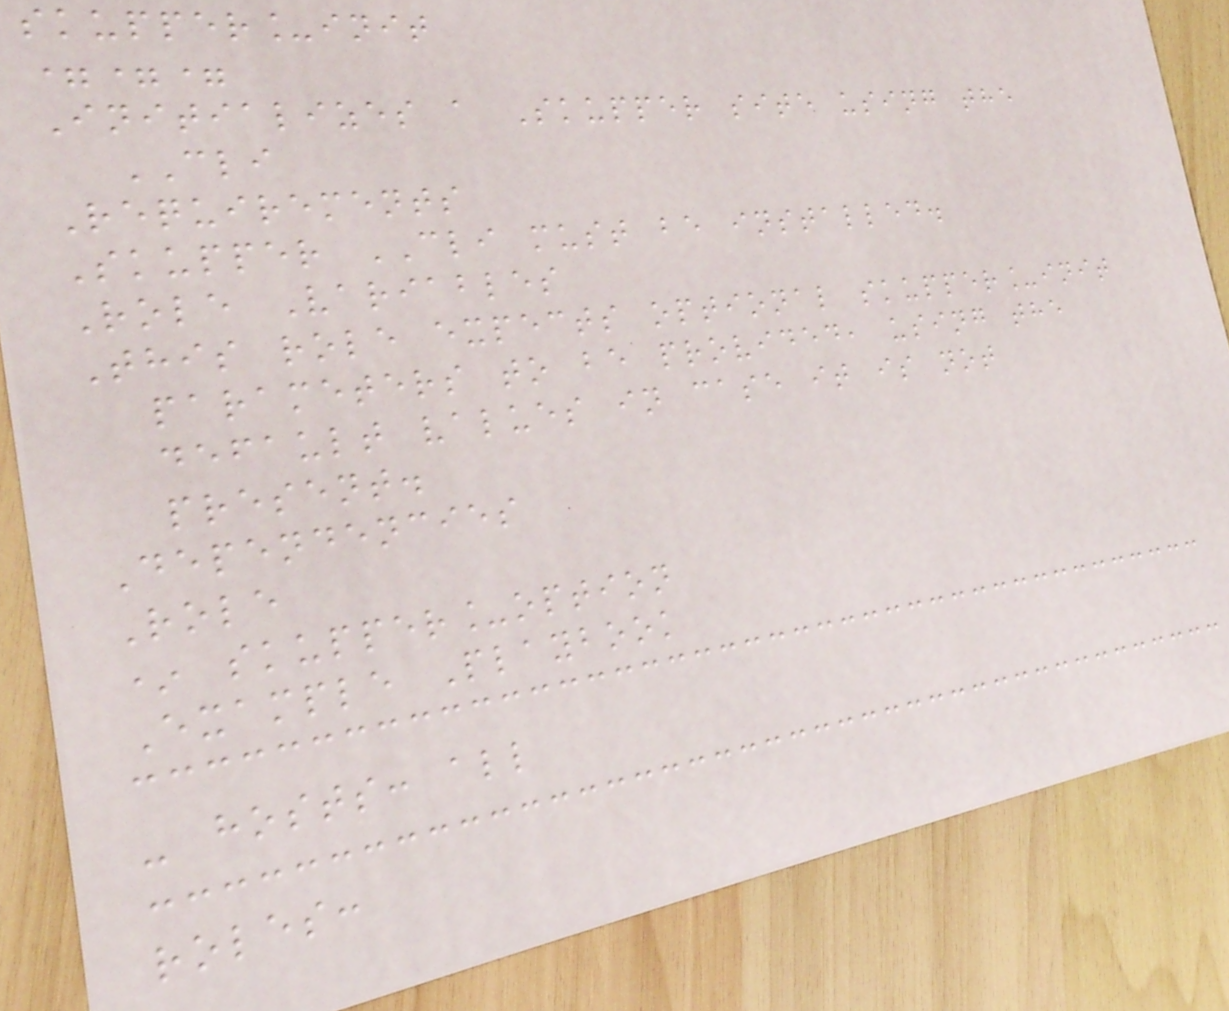skupper_init
===
Initializes a Skupper site using the
CLI
Requirements
Skupper CLI must be installed.
Role Variables
This role expects optional skupper_init
parameters to be provided, using the
default values in case it is not
present.
Dependencies
Role
* skupper_option
Example Playbook
- hosts: all
roles:
